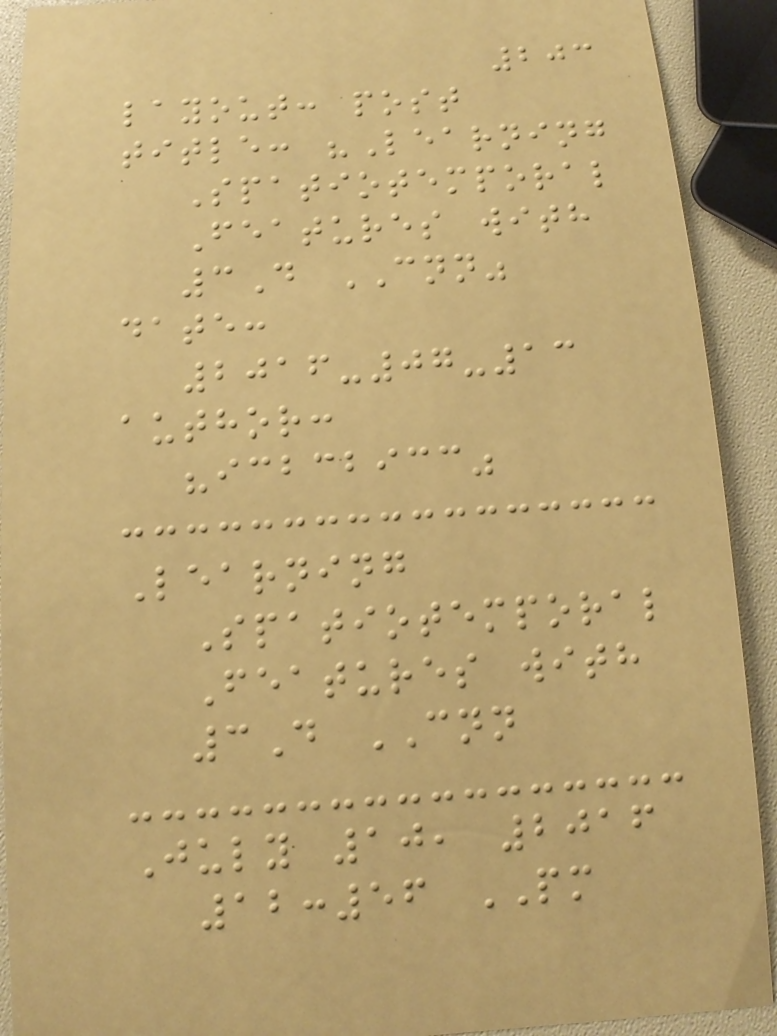203
layout: post
title: "Learning
Spatiotemporal
Features with
3D CNN"
date:
2016-07-13
author:
"icbcbicc"
Learning
Spatiotemporal
Features with
3D CNN
July 10, 2016
12:56 PM
